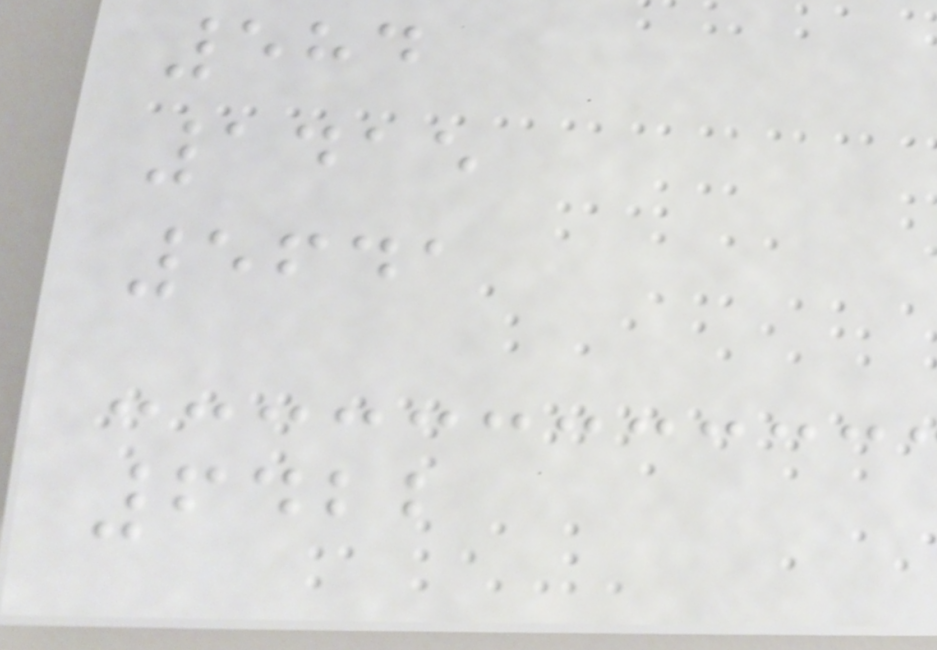584
1415
5641
6422
